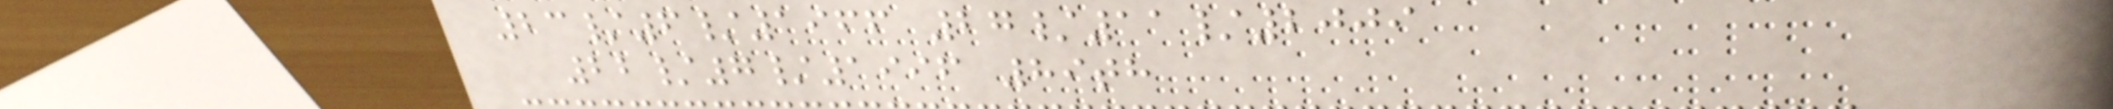23/6/1966 27/11/2009
22/7/1996 89th
